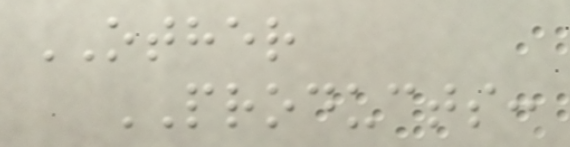OTHER
PRODUCTS:
